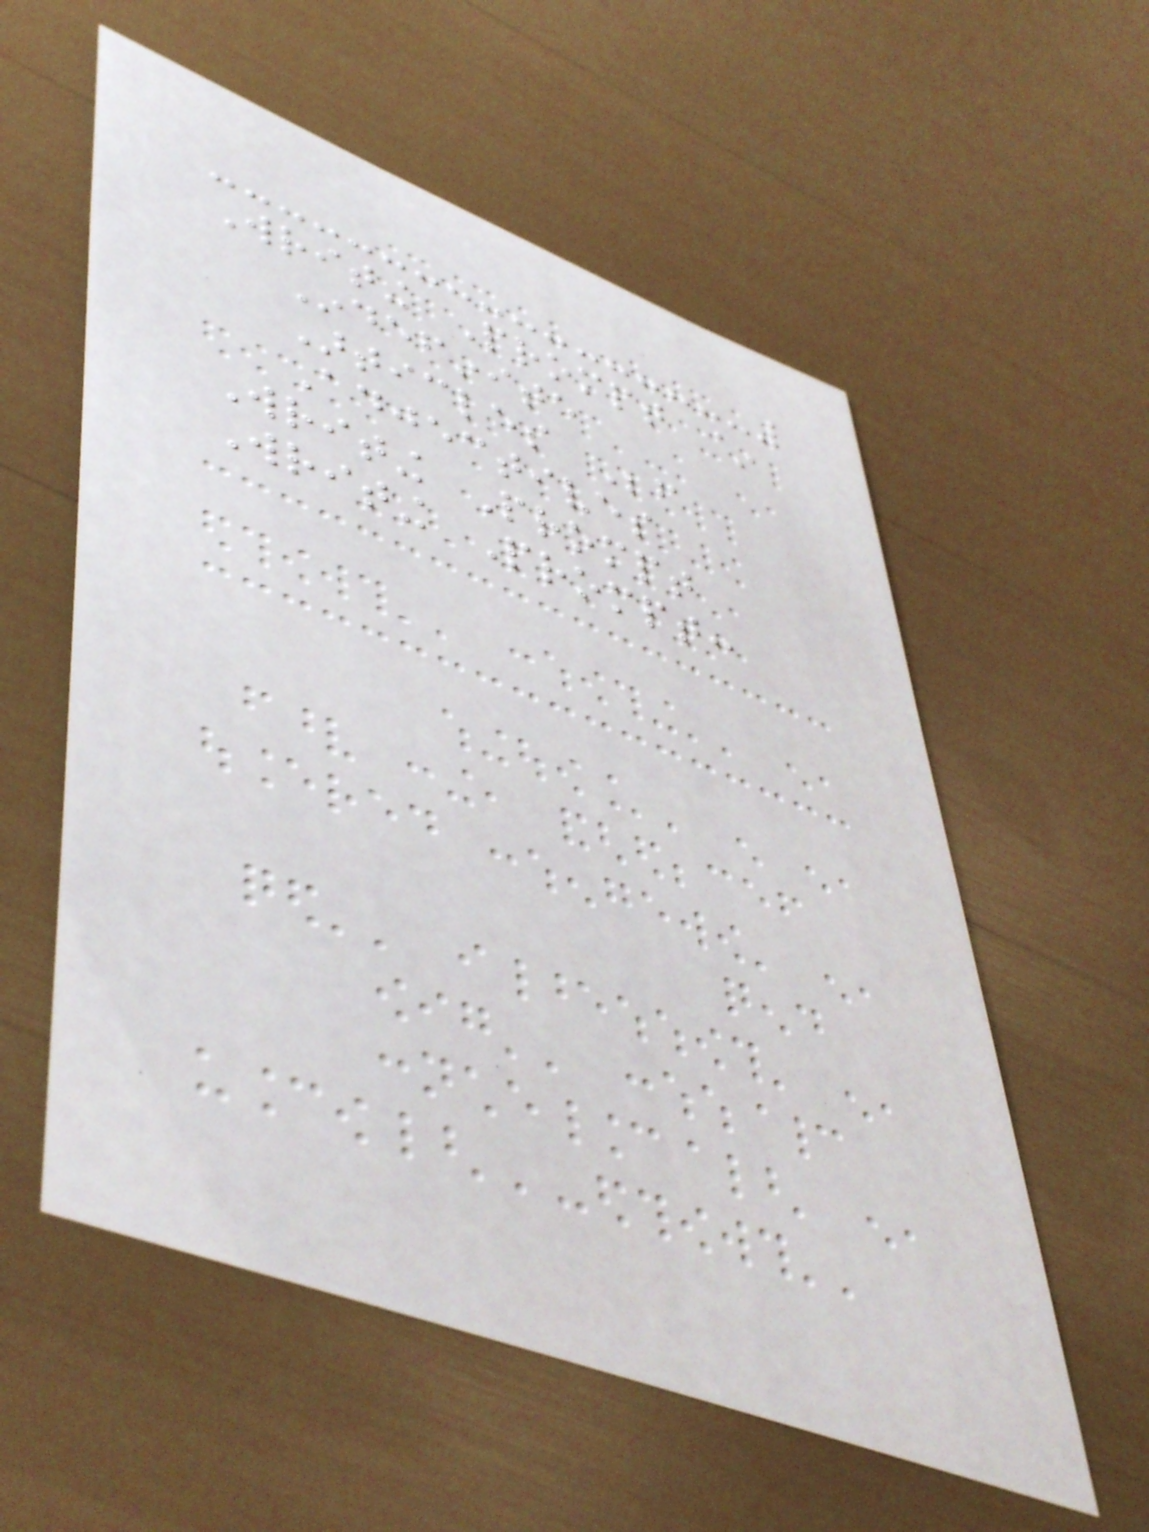Writing Prompt ~
Indefinite
Articles Before
Adjectives
Writing Prompt
Writing Prompt:
